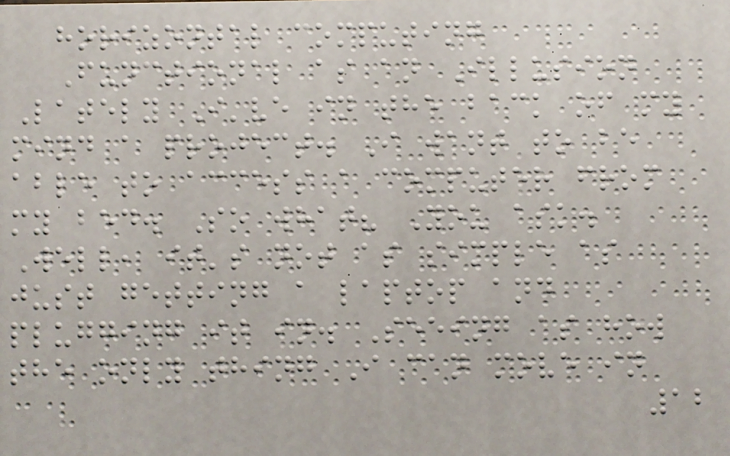horizontal computing
Functional as an Illusion
Lately I've in the back of my
mind a project. I want to be
able to access a computer from
my bed. So what? You ask.
Well, it's not as simple as
just getting a laptop and
plugging it in. Seeing as how
the only thing I can move in
12
